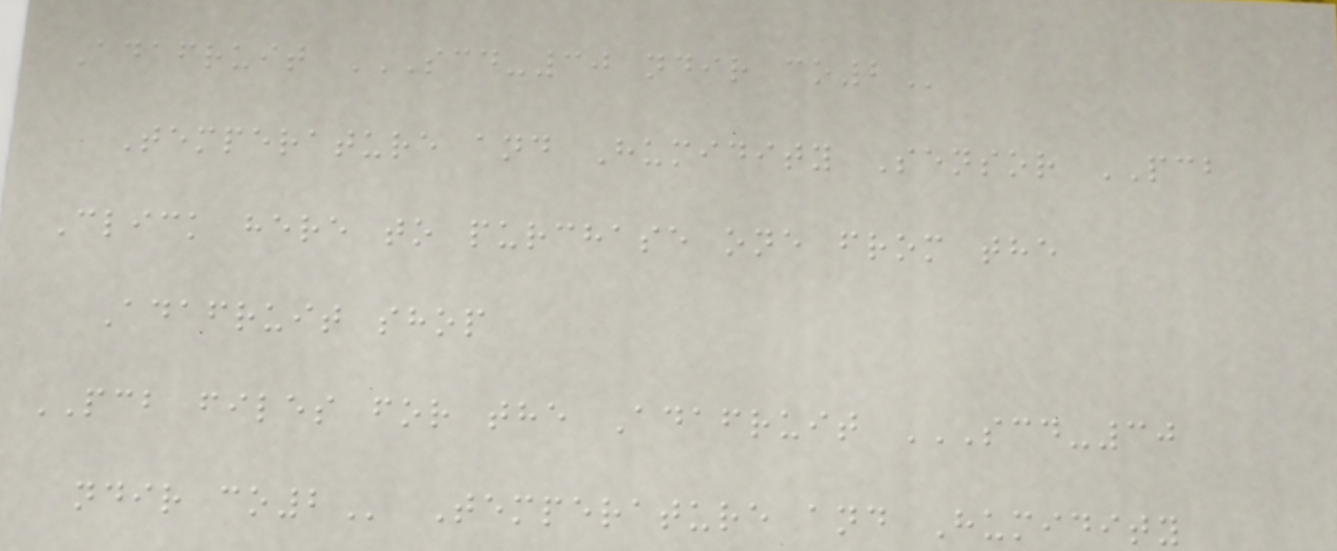Adafruit SCD-30 NDIR CO2
Temperature and Humidity Sensor PCB
Click here to purchase one from the
Adafruit shop
PCB files for the Adafruit SCD-30
NDIR CO2 Temperature and Humidity
